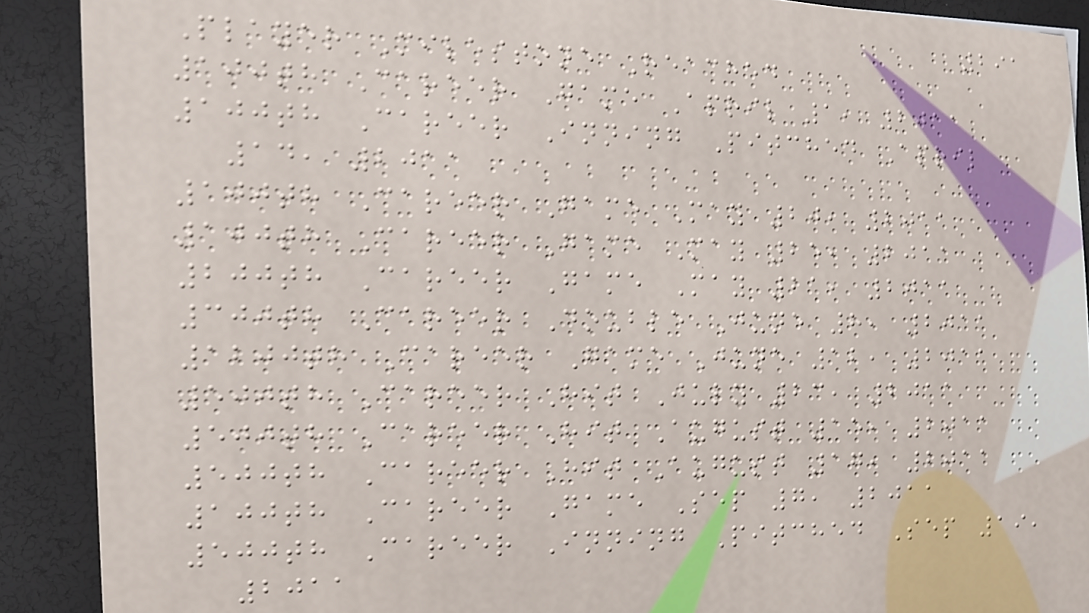291
Player Milestone Reached
100th Career Game April 1, 2011
100th Career Inning Pitched April
14, 2011
100th Career Game May 20, 2011
100th Career Game May 25, 2011
200th Career Game May 21, 2011
300th Career Double June 8, 2011
1200th Career Game June 12, 2011
500th Career Hit July 23, 2011
500th Career Hit August 15, 2011
500th Career Hit August 17, 2011
100th Career Game Sep 7, 2011
500th Career Inning Pitched Sep 19,
2011
